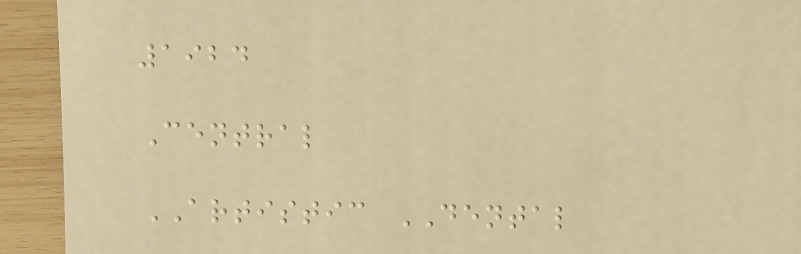1924
Central
ARTISTIC DENTAL
